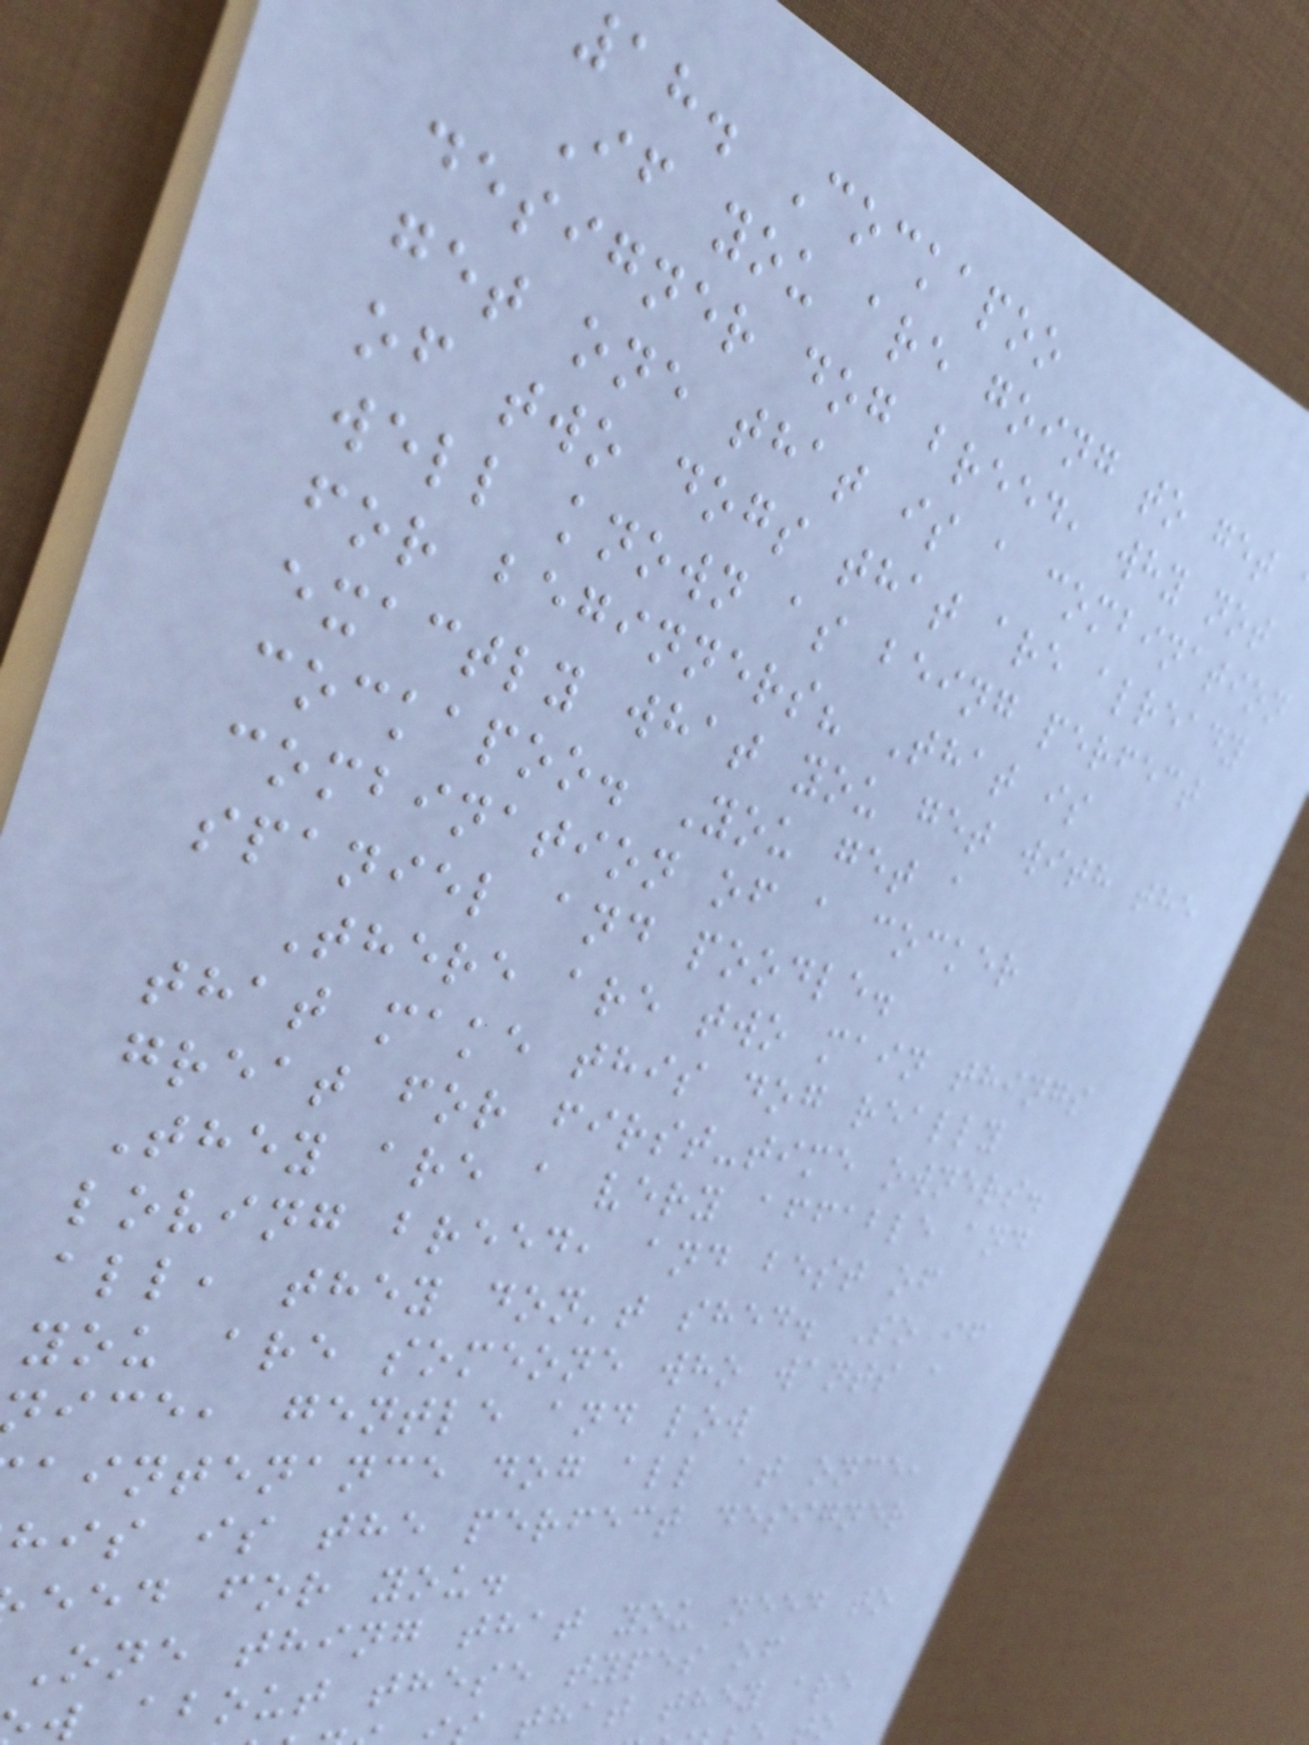ah. Cockapoo
If you are going to get
designer dog breed, why not
get one that is a combination
of two dogs that are already
well known as being perfect
for beginners? That is
exactly what you get with the
cockapoo. You get a
combination of a cocker
spaniel and poodle.
There are two main things
that make this dog really
great for first-time owners.
They are a very affable and
loving breed, and best of
all, they don't shed. So if
you are someone who wants a
ice, gentle and low
aintenance dog all at once,
his is the perfect designer
eed for you.
One thing that you need to
about these types of
that they are
